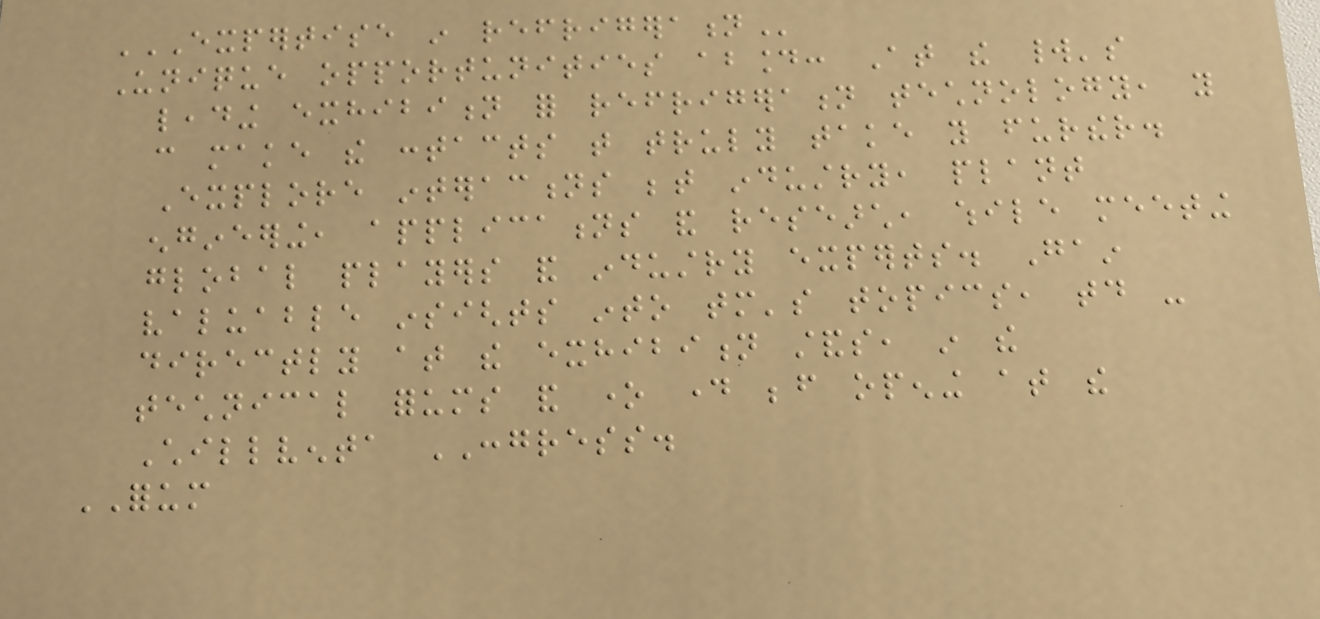EXPERTISE IN REFRIGERATION
Unique opportunities abound: At the world's
leading exhibition for refrigeration technology, you
can make the contacts that truly take you further.
Explore interactions between industry, plant
engineering, applications and research, while meeting
global players and industry experts. Gain
valuable insights into tomorrow's topics, today -
directly at the exhibition stands, in the
technical forums and one day before opening at the
Chillventa CONGRESS.
FORUM
